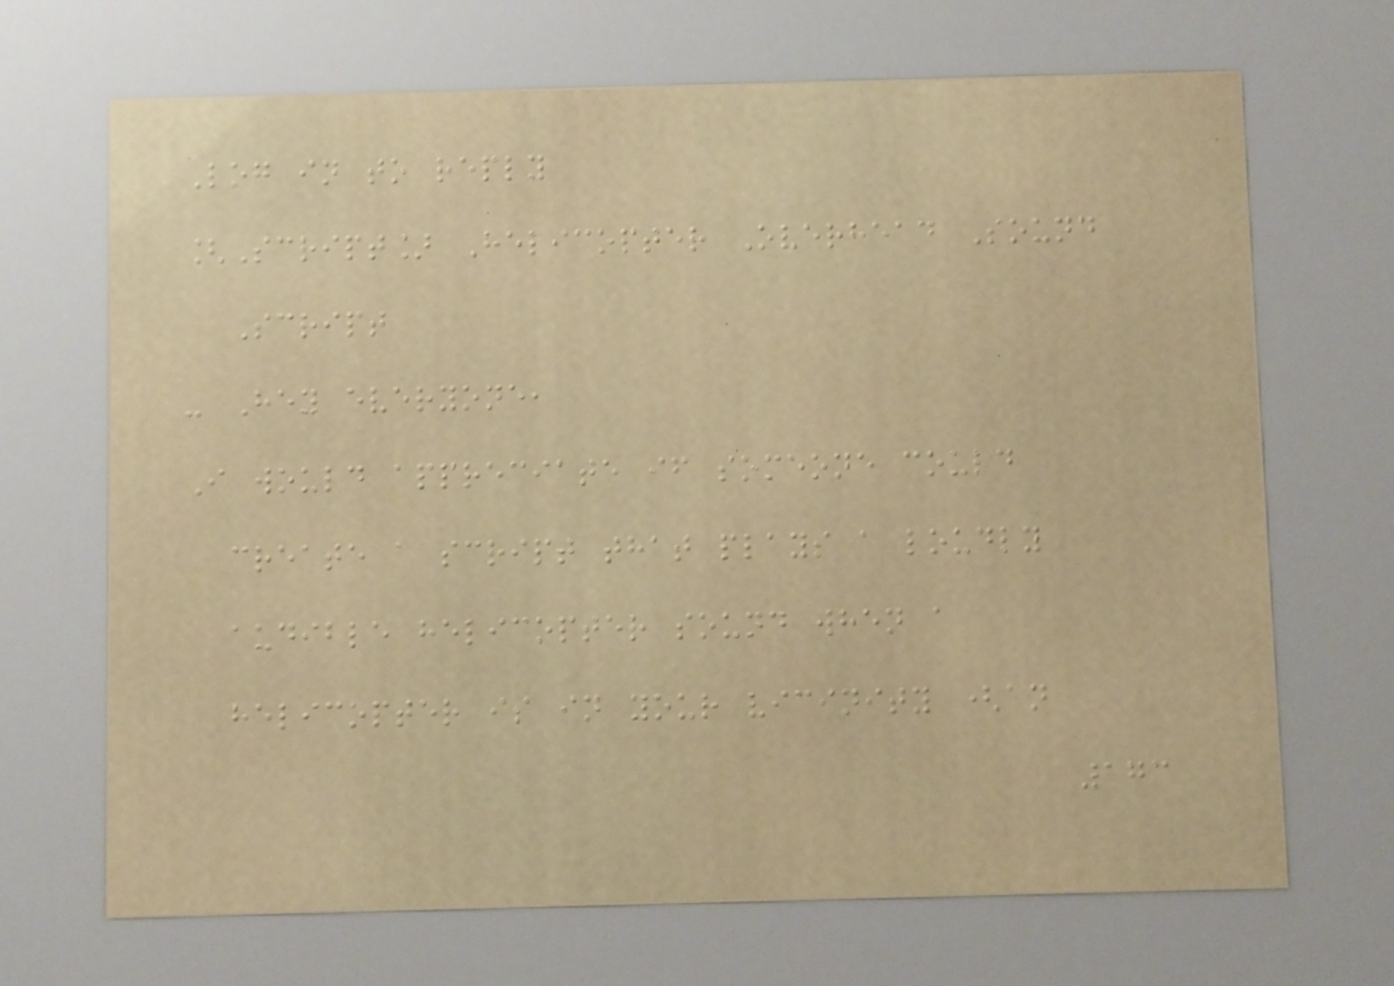Log in to reply
[Script] Helicopter Overhead Sound
Script
- Hey everyone,
I would appreciate if someone could
create a script that plays a loudly
audible helicopter sound when a
helicopter is in your vicinity (an
173
